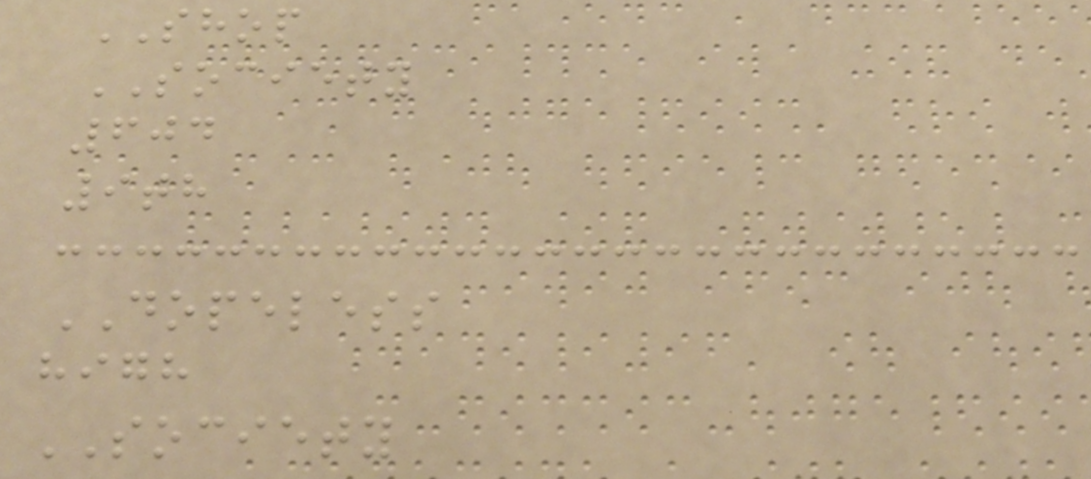SHOP
SOCIETY
604
9th
DOPELESS
high
SOCIETY
